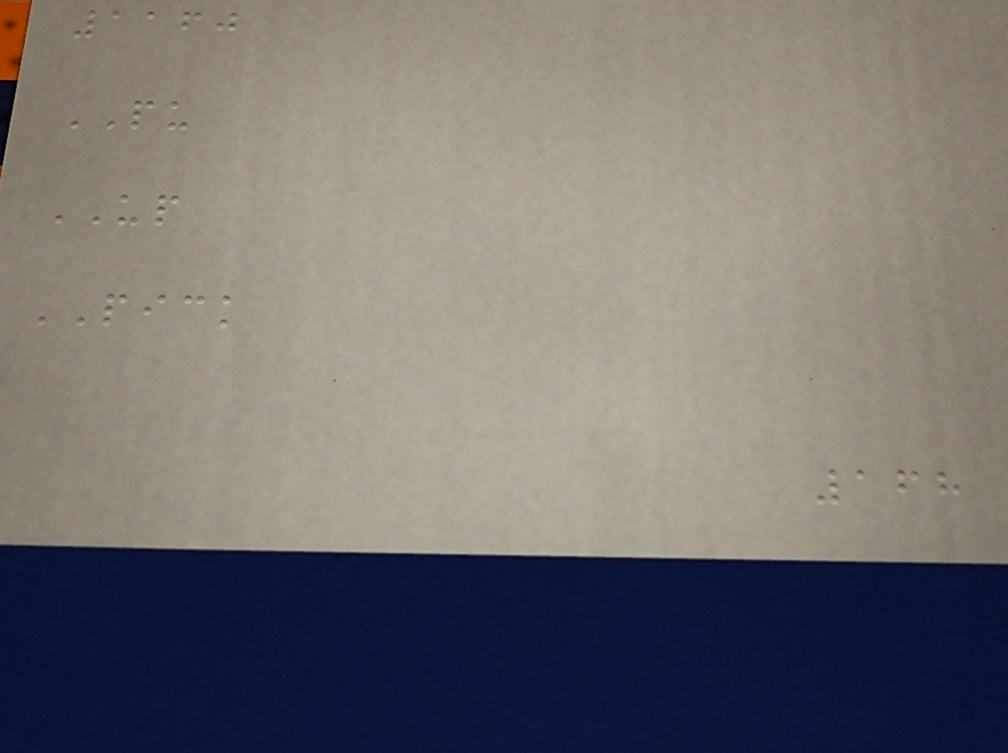1160
PU
UP
PICK
168
